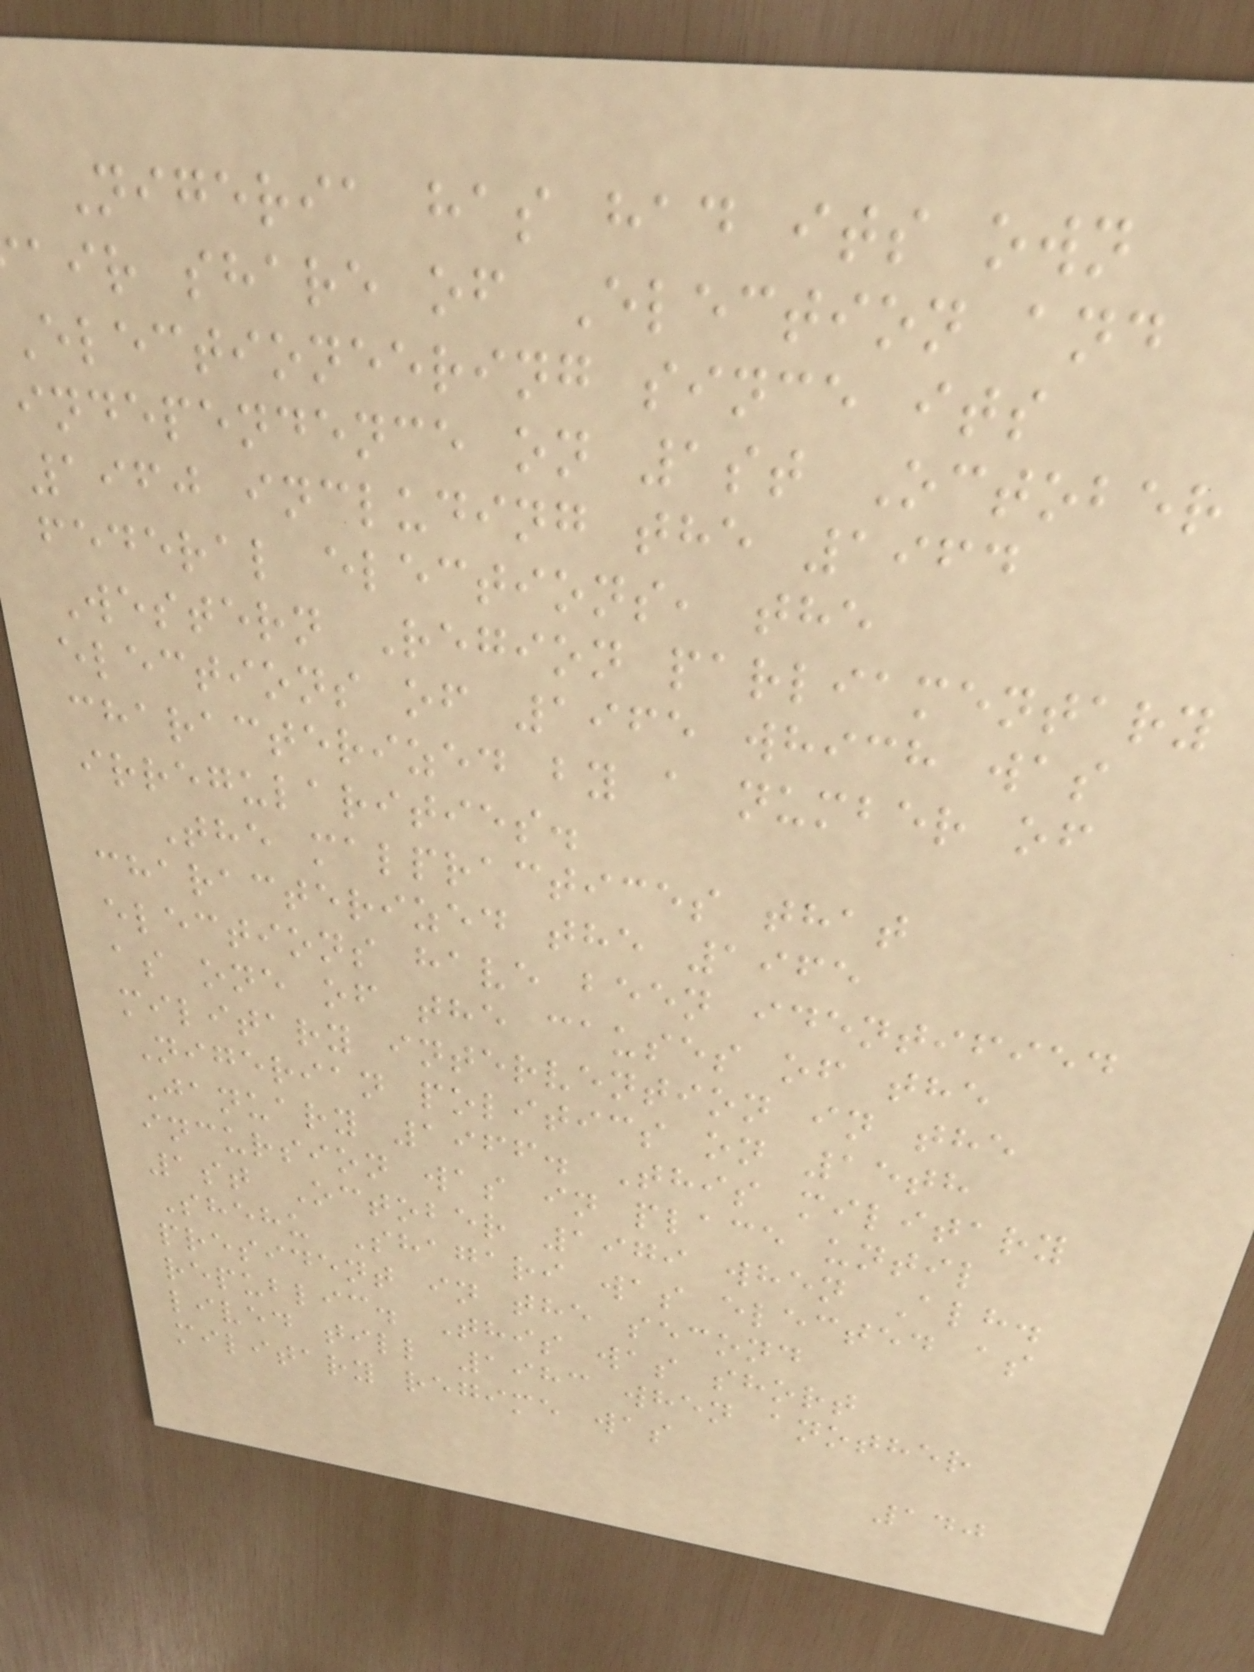Nigeria has had its own
air share of Election and
Electioneering since its
independence on 1st October
1960 including the 1964
federal elections, the
Western Region parliamentary
elections of 1965 which was
characterized by a number of
irregularities.
The malpractices that
characterized the 1965
elections have been identified
as one of the causes of the
military intervention in the
Nigerian politics on 15th
January 1966. This military
incursion was in place until
1st October 1979 when Alh.
Shehu Shagari was elected as
president in the second
republic. This was short
lived till 1983 when another
military regime was
140
